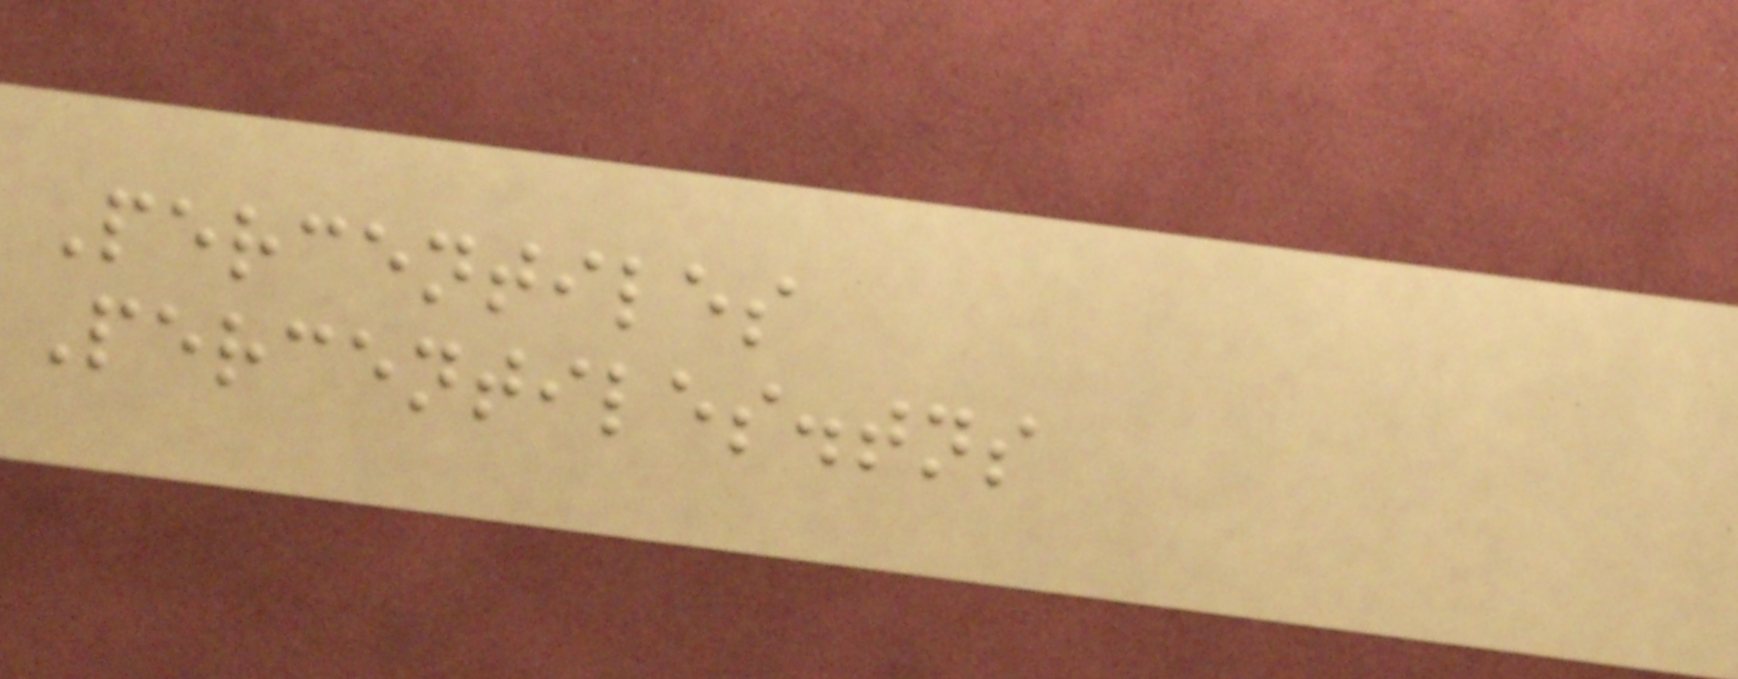Percentiles
Percentiles.tns
